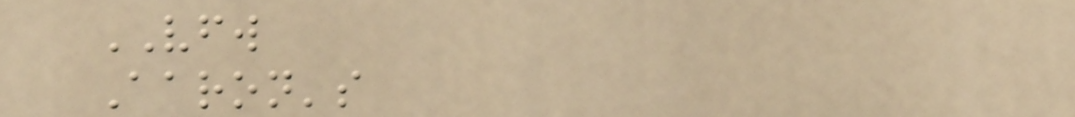VFW
Aaron's
